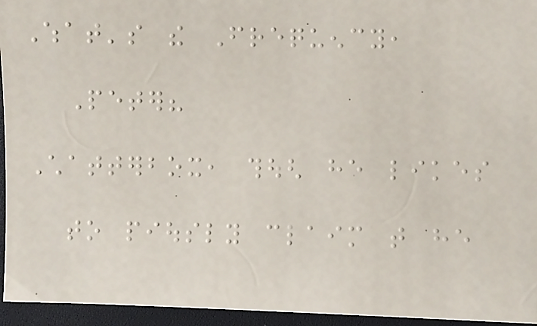What's the Frequency,
Peter?
Chatterbox, though he likes
to piously claim that he
